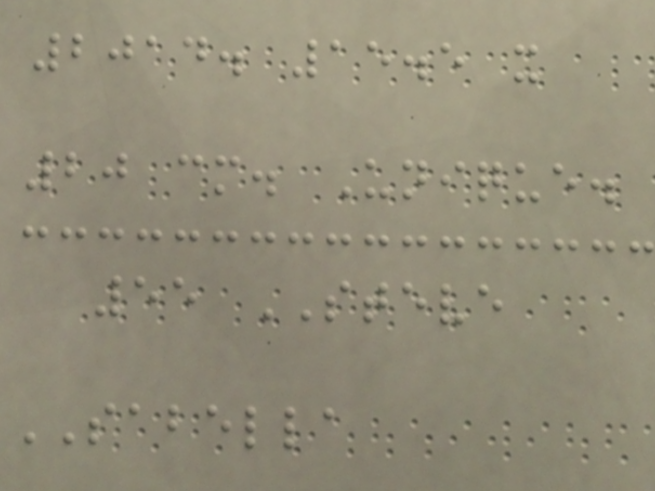2014. 15.5 x
20 cm. Unique.
55 STEVE
SABELLA
